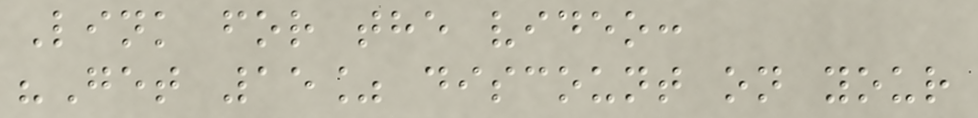Link for the video:
"Get 15% discount on your
